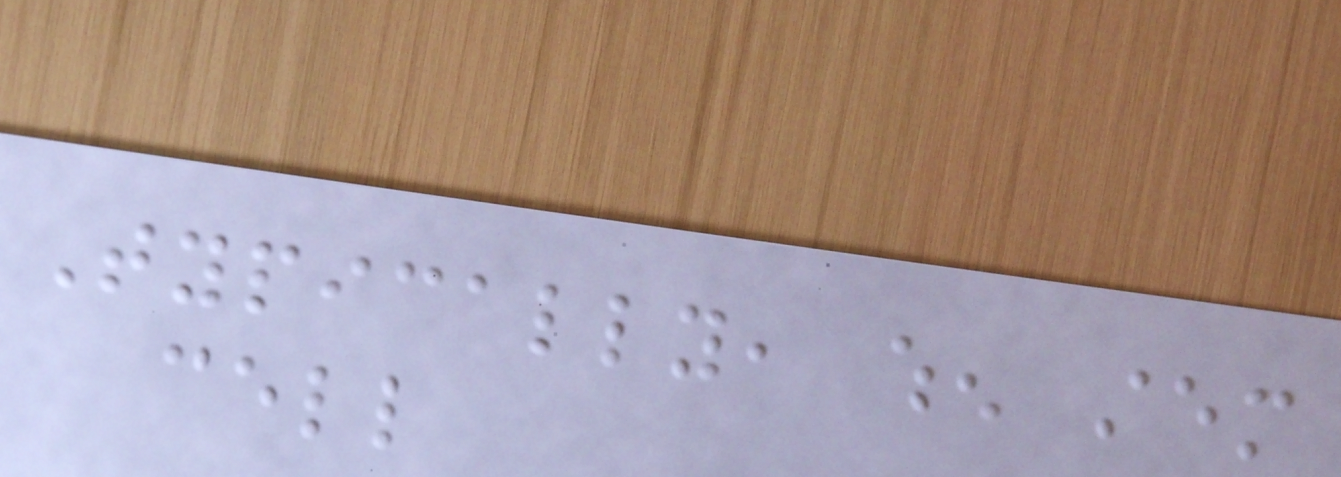Typically, when stem
cell
